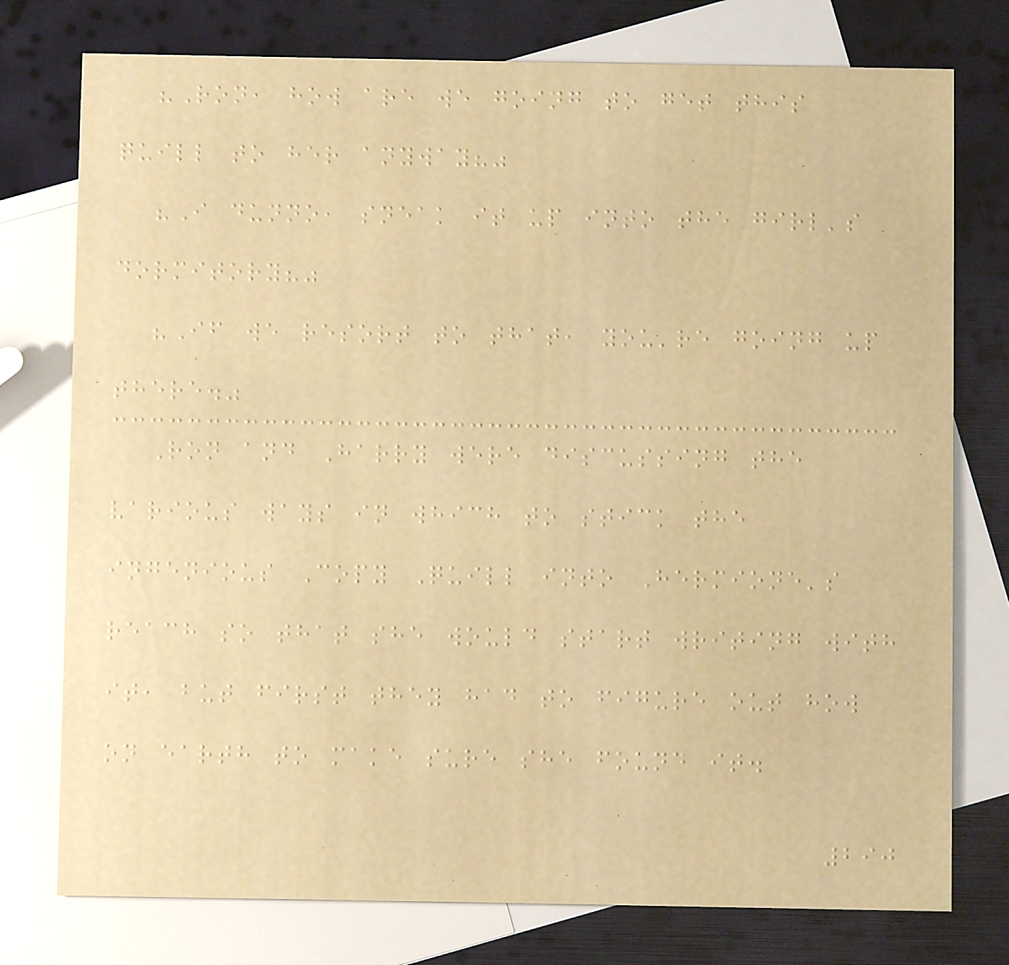"Ron, how are we going to get this
quill to her anyway?"
"I dunno, sneak it up into the girl's
dormitory?"
"If we resort to that, you're going up
there."
Ron and Harry were discussing the
various ways in which to stick the
ingenious Copy Quill into Hermione's
reach so that she would start writing with
it, but first they had to figure out how
on earth to make sure she found it.
290
